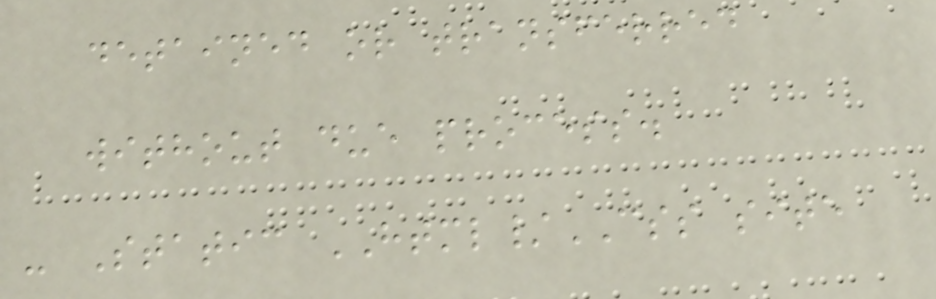detained or transferred
without due process.
- Static HTML/CSS site
